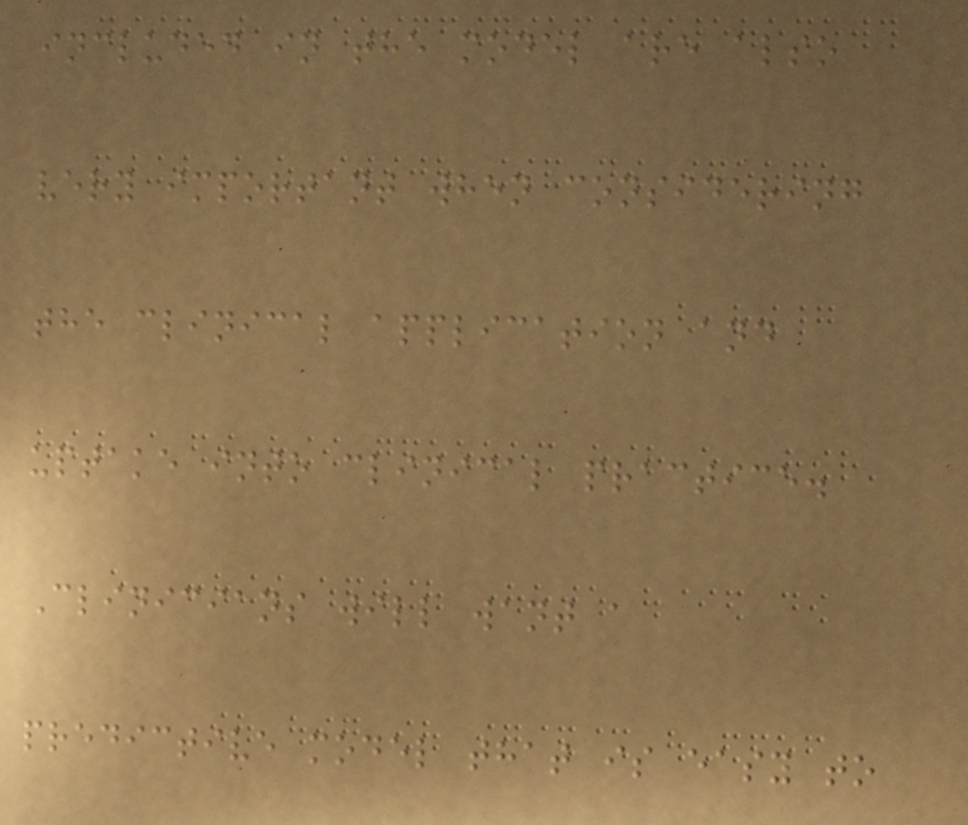included in the model are also
very important when considering
the clinical application and
uptake into clinical practice.
Clinicians will want a
predictive model that is easy to
